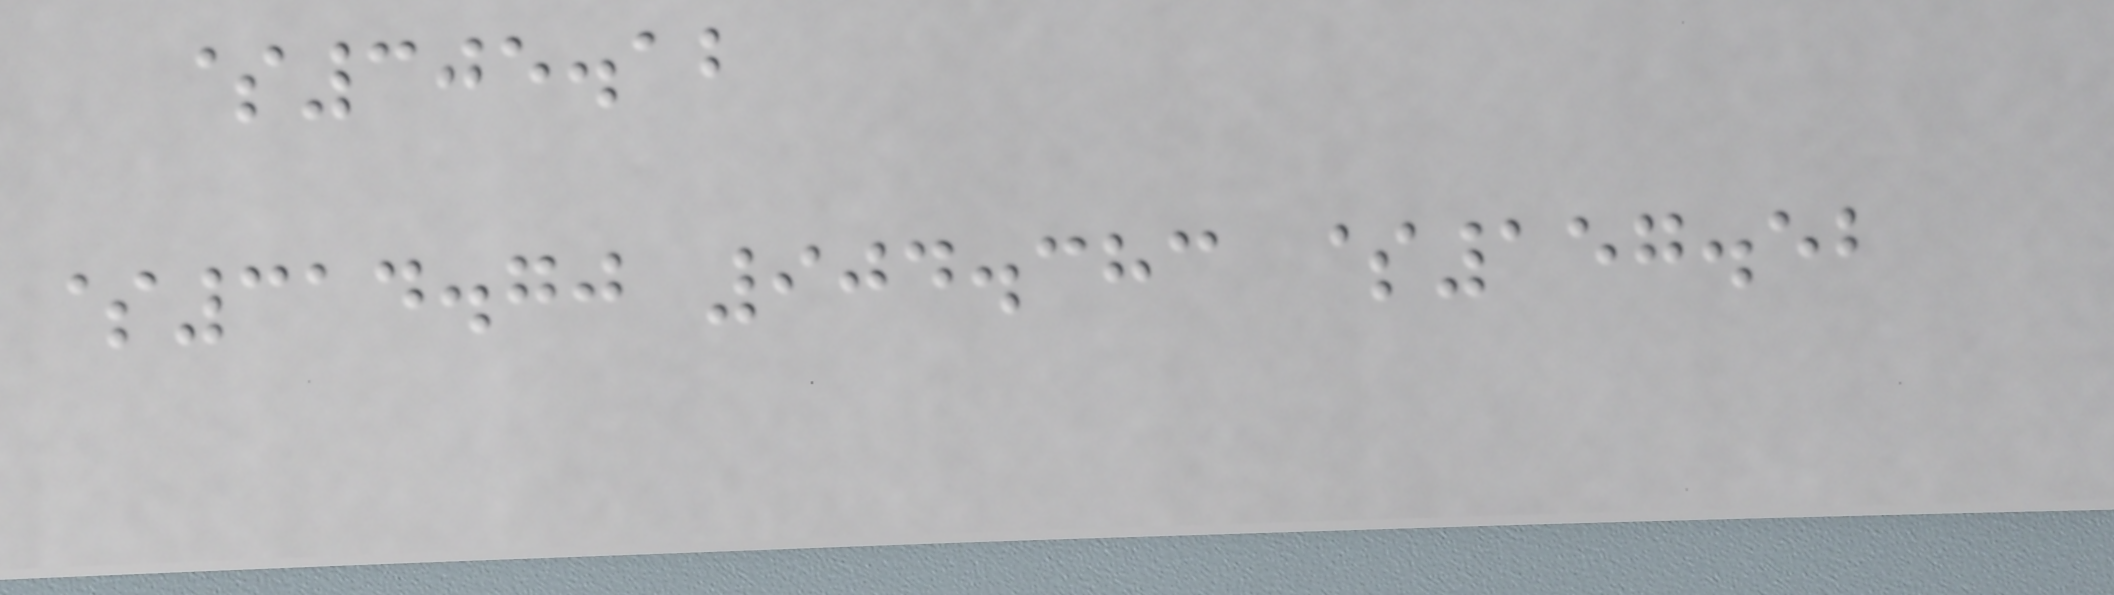$305.12
$314.70 904.383 $157.52
